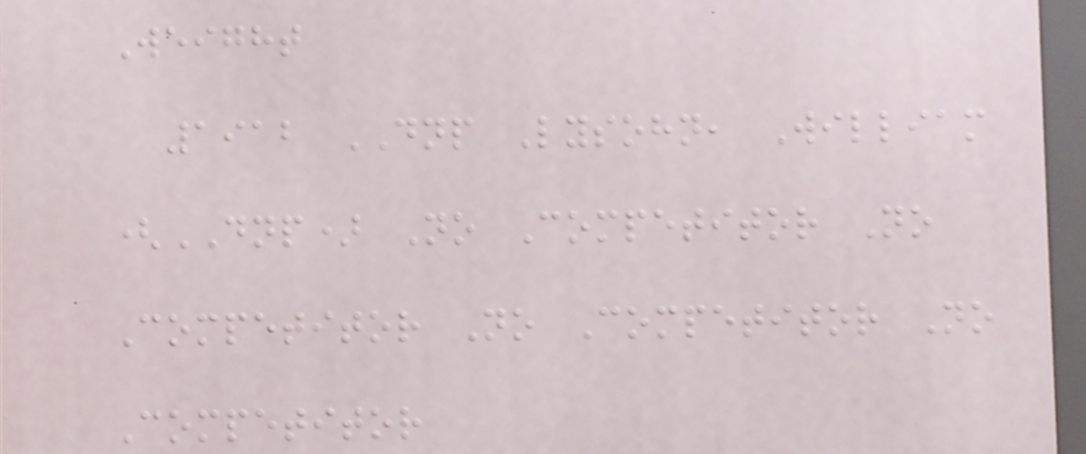Weight
1912 DNP Lysohn, William
(DNP) No Competitor No
Competitor No Competitor No
Competitor
